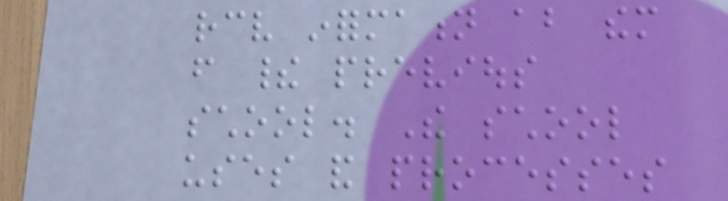receive information about them
from their previous
school. The school
uses and processes
